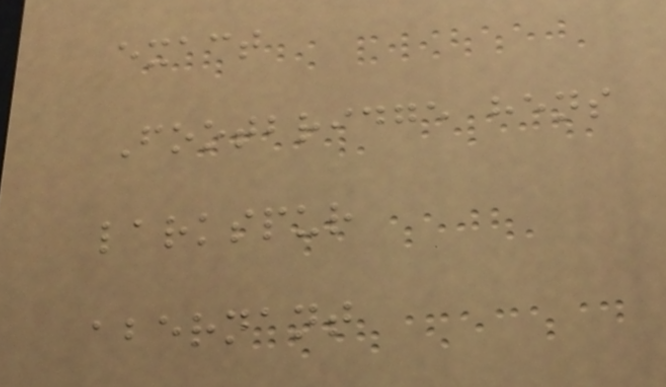exact
Footbridge hens
larkspur
abernant
